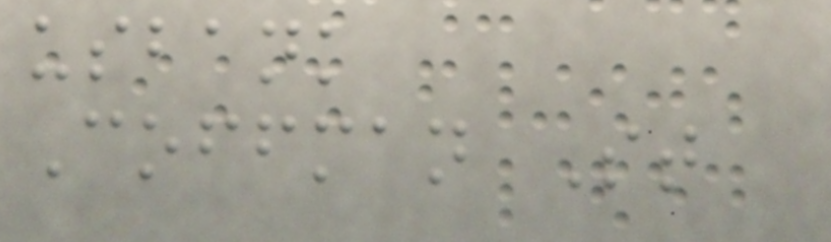usbank
Coffman St
